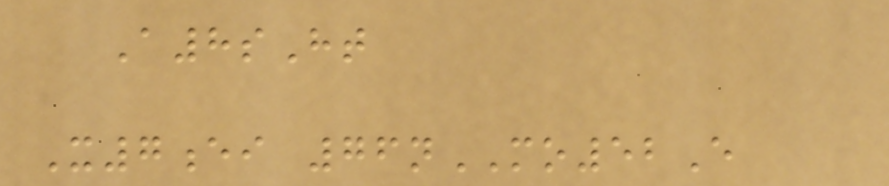A8sHt
X7ei 76nMO52E
